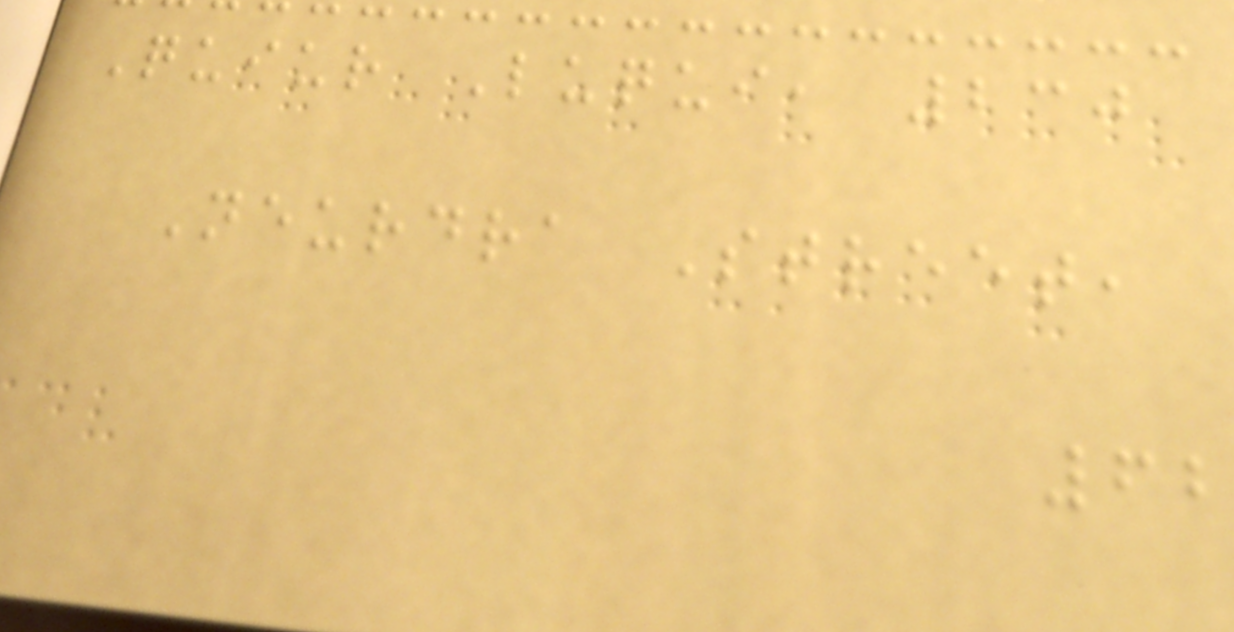Quiur Luqui, 230
Neurdra Street,
62
